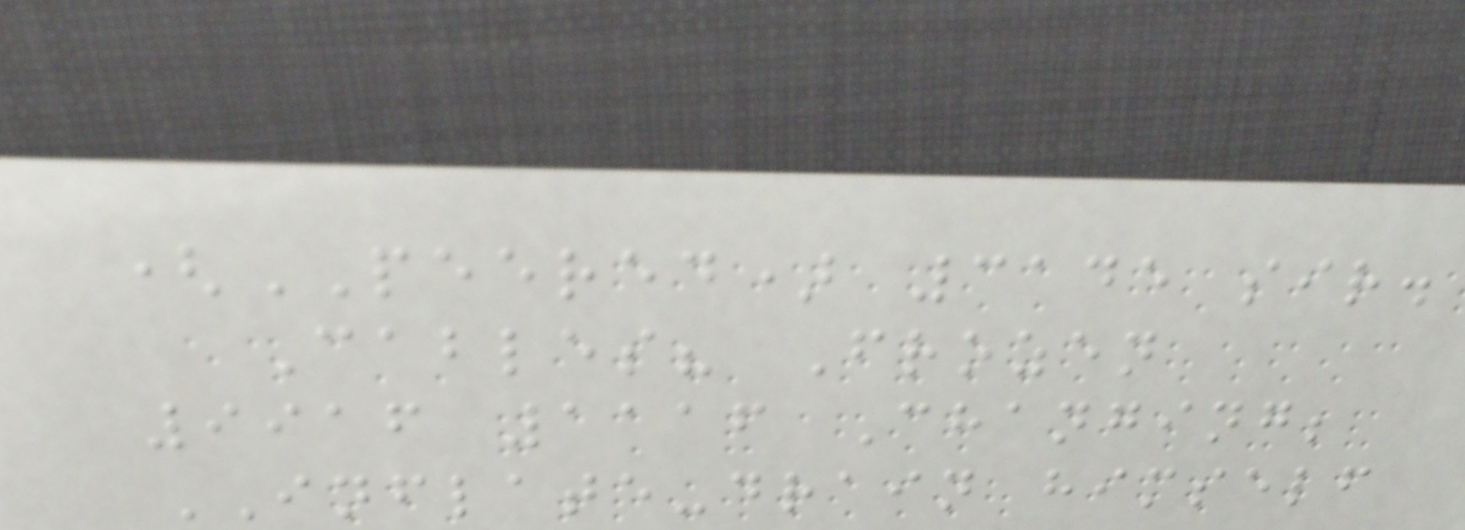(PEERED) 3145 sir.
Cables? Frozen
9916 1116 Changing;
INFLATE-drain himself
